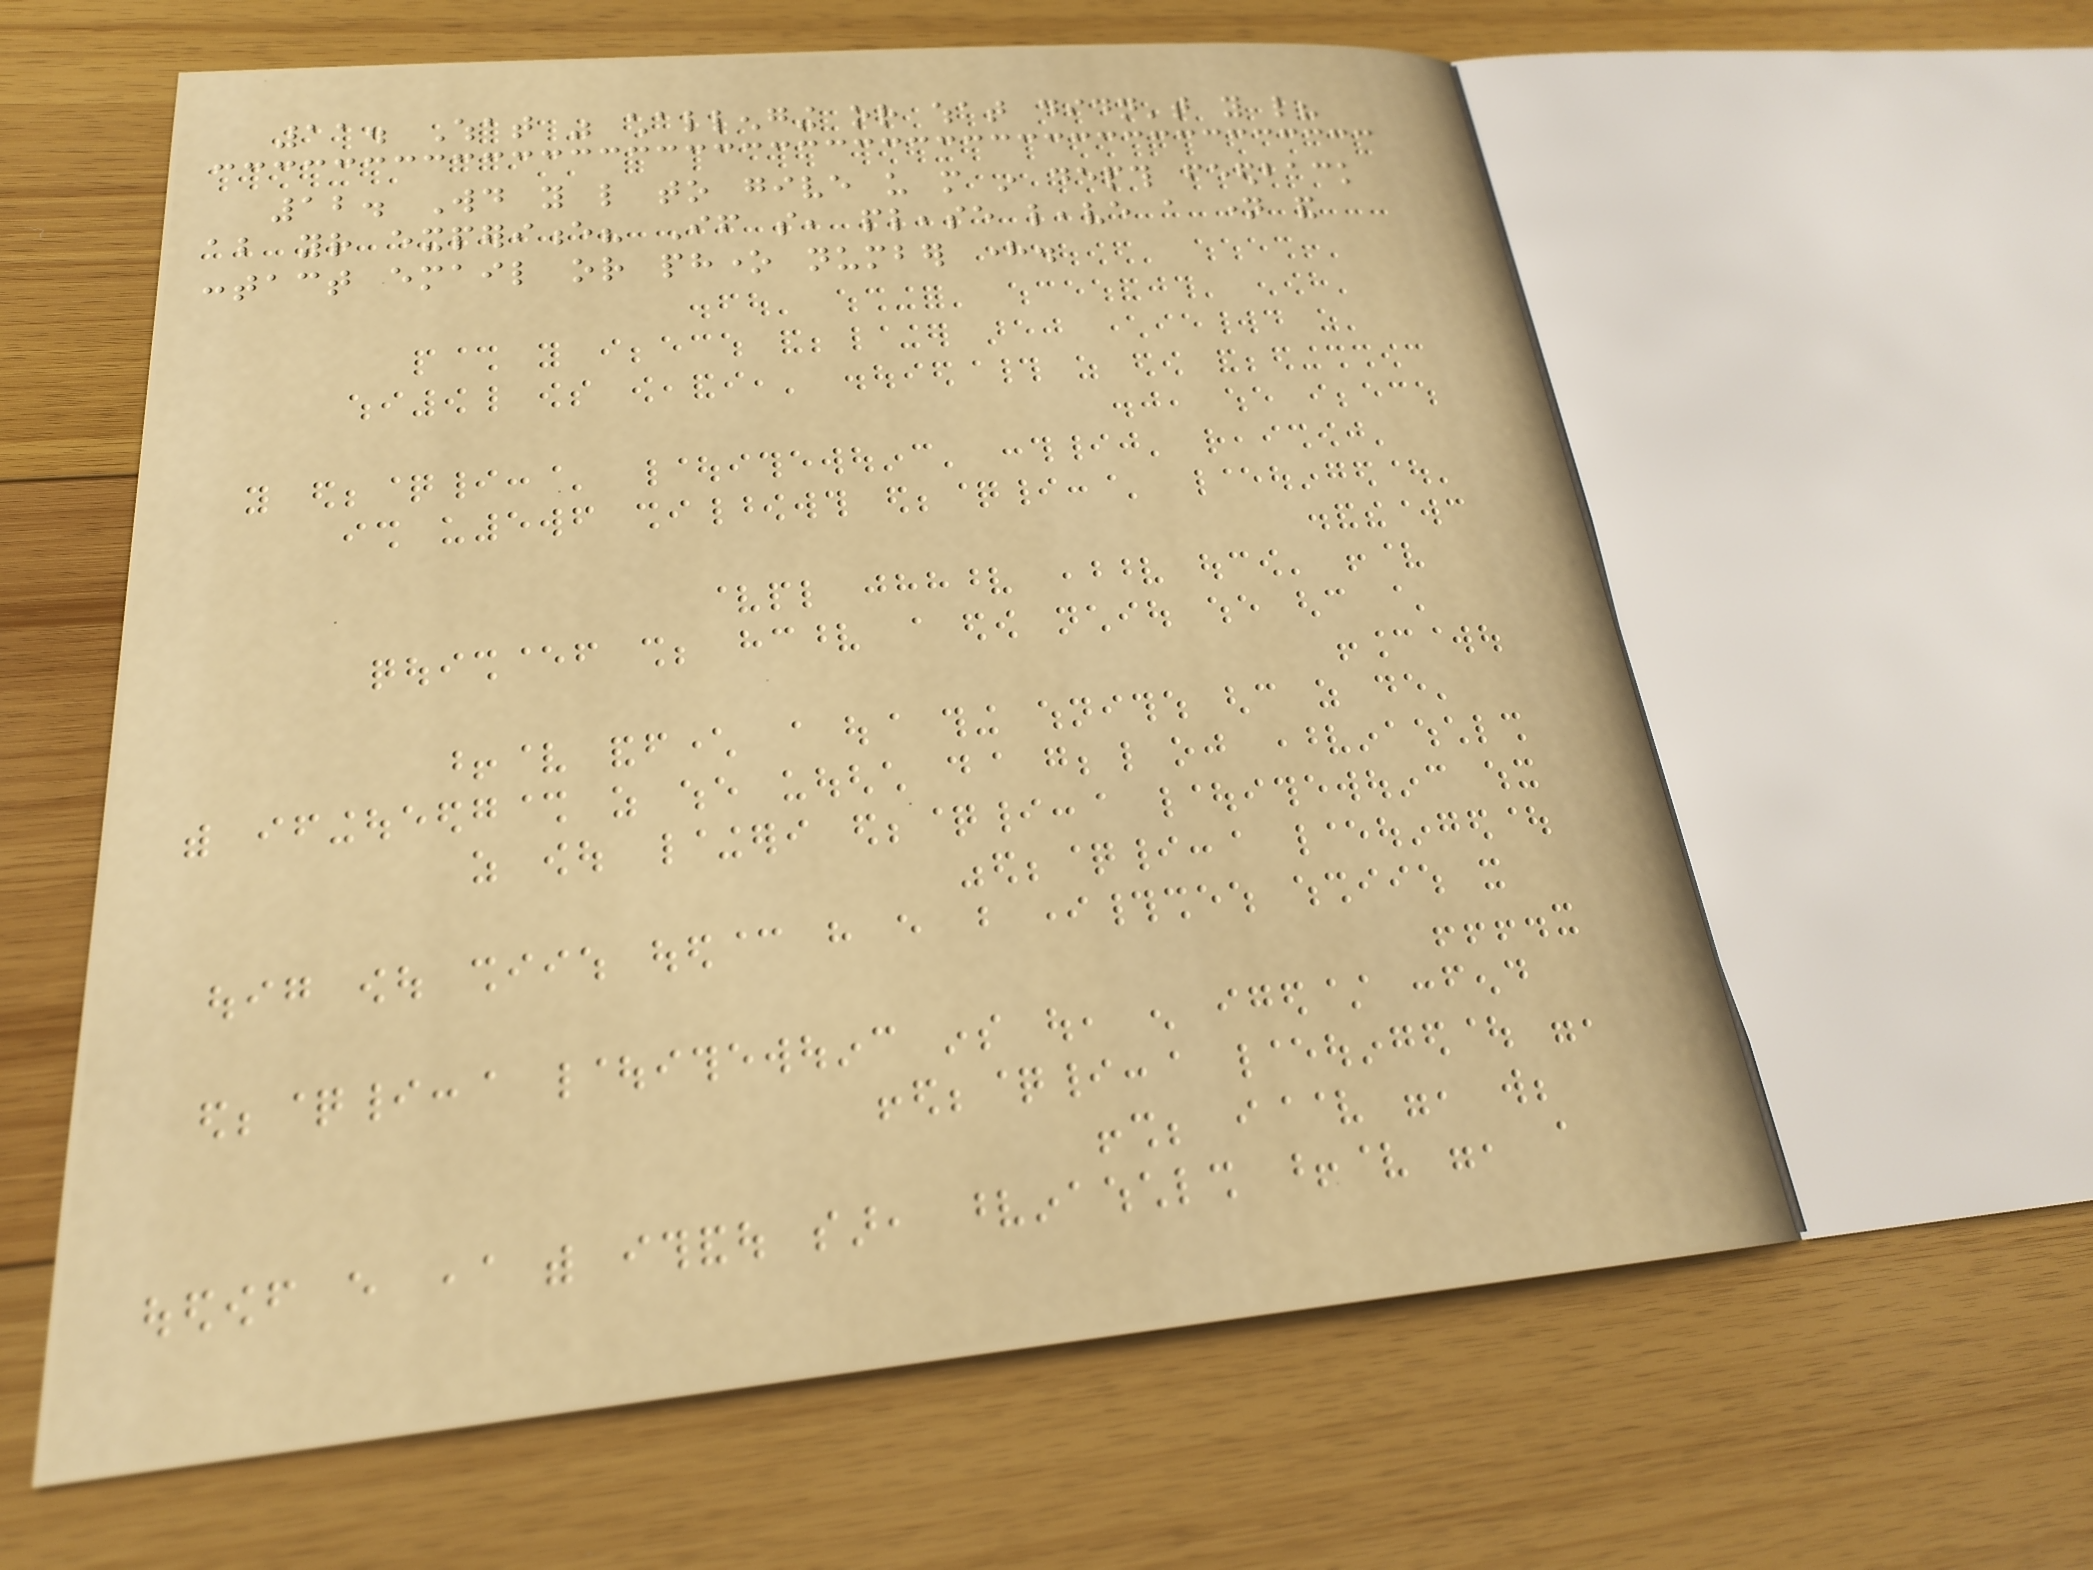11. What was challenging or what didn't you like?
12. Would you like to give us more in depth feedback
about your experience? If so, please leave a name and
contact email or phone number here.
